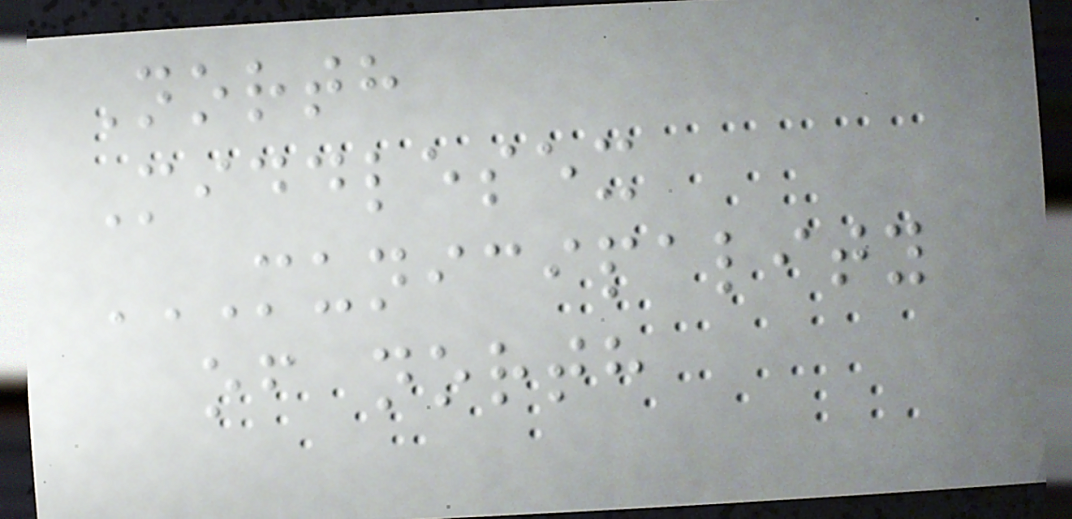North
Middlesex
MUNICIPALITY
OF NORTH
